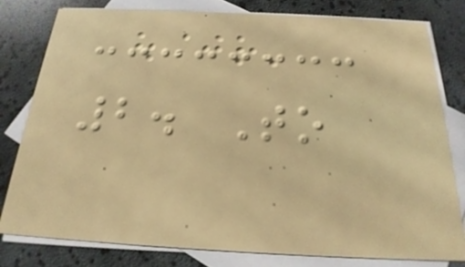2. To
